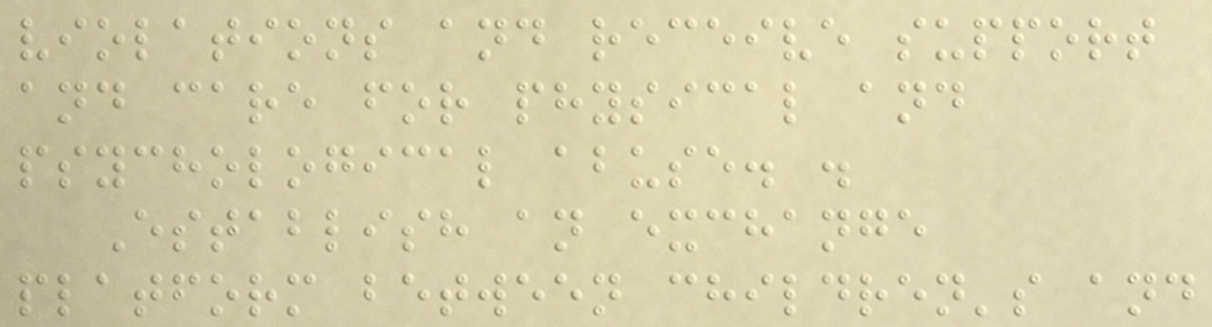violations and receive support
and care for physical and
psychological abuse. .
Establish an exchange
platform between children's and
